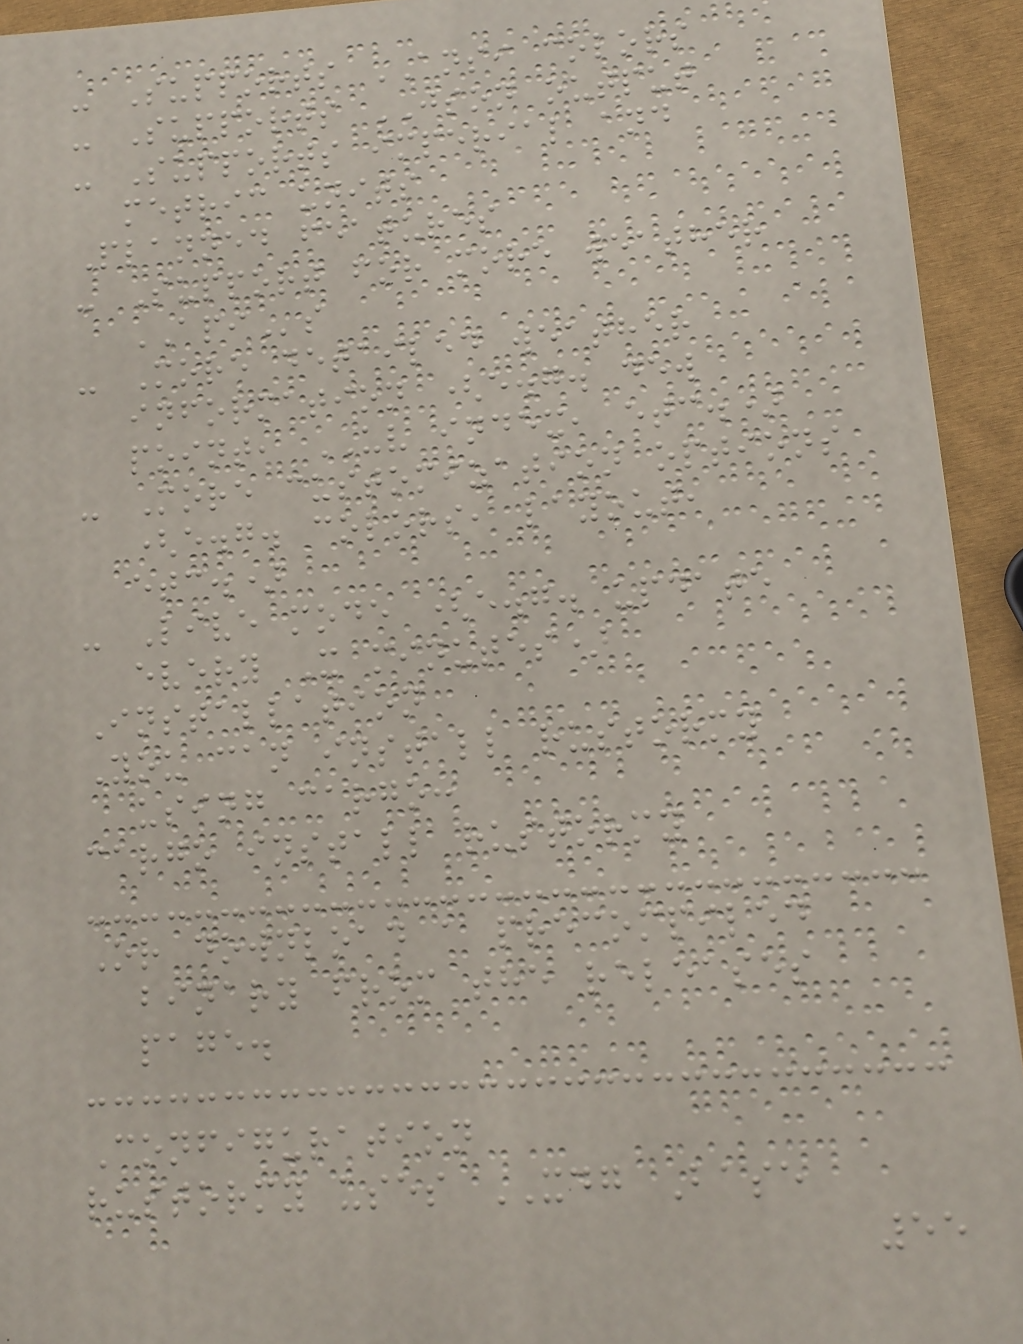- Supports ANSI colors
- Supports JSON output
- Supports imperial and
metric units
Planned features
- Support for more weather
APIs
- More detailed weather
information (e.g. dew
point, UV index, etc.)
- More customization options
(e.g. colors, layout,
etc.)
- Live mode (e.g. update
every X minutes)
Installation
You can install rustormy
using cargo:
cargo install rustormy
Or download a precompiled
binary from the releases
page.
Configuration
rustormy uses XDG Base
55
